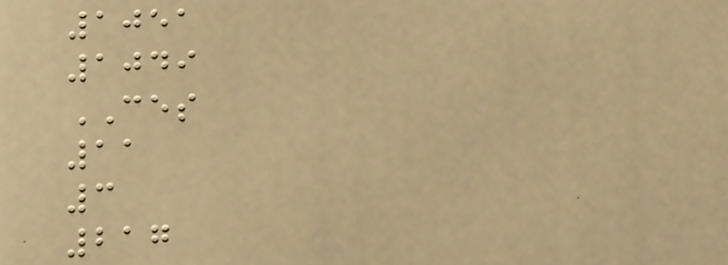1051
1049
CES
11
3
217
